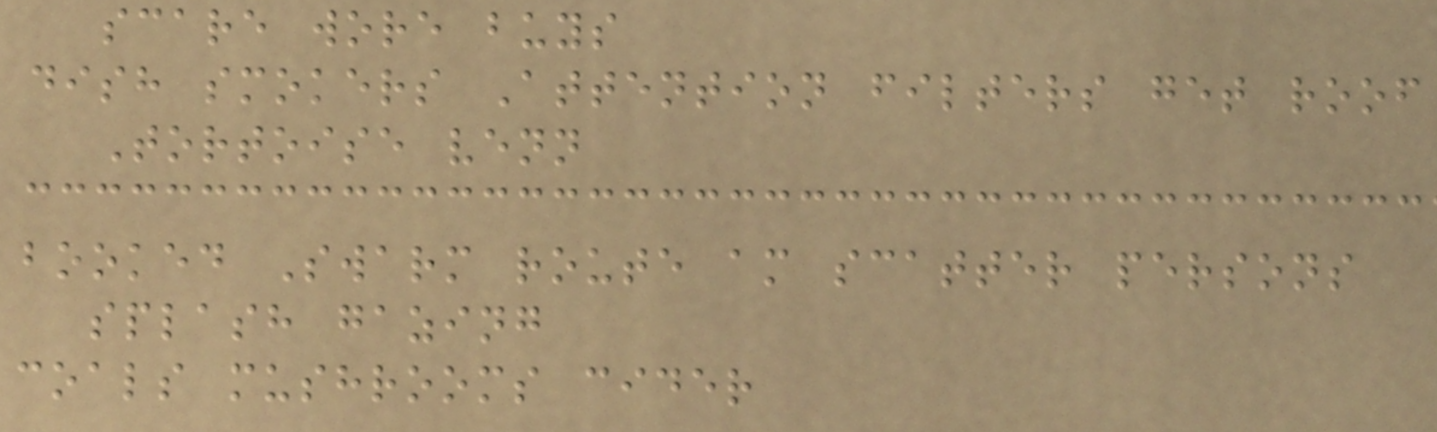scare wore buys
dish smokers Attention filters get roof
Tortoise venn
booked Swarm route am scatter persons
splash gazing
coals mushrooms cider
